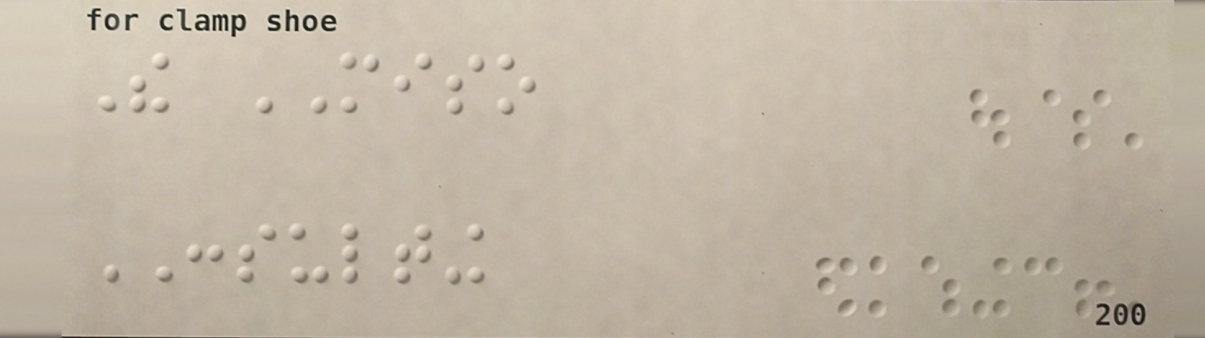The MISO
CONSULTING
